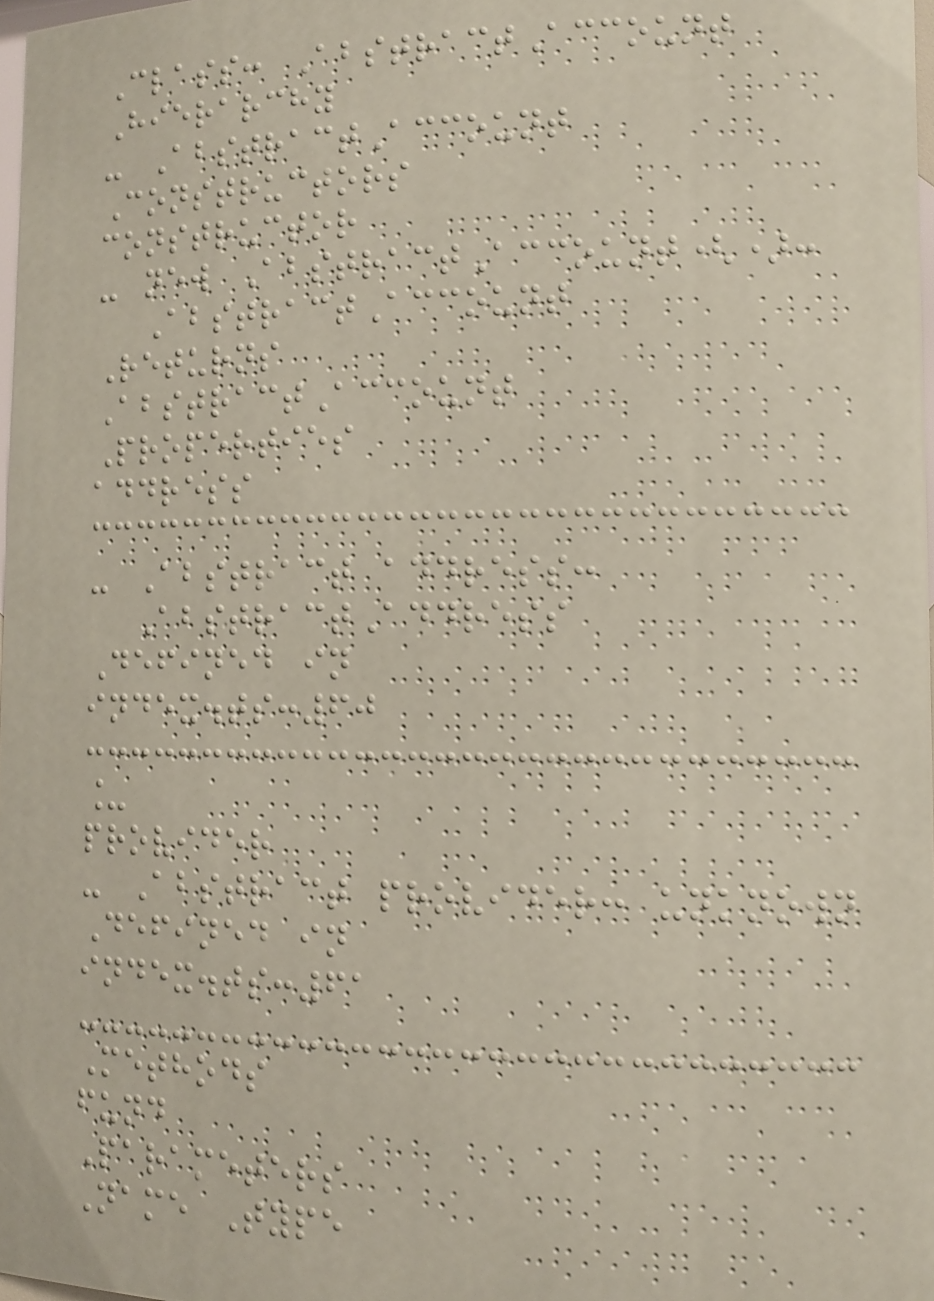Class: AbstractAccount
Hierarchy
- AbstractAccount
Constructors
constructor
- new AbstractAccount():
AbstractAccount
Returns
AbstractAccount
Properties
address
- Abstract address:
AbstractAddress
Defined in
index.ts:60
_
provider
- Abstract provider: unknown
Defined in
index.ts:61
Methods
fund
Parameters
Name Type
